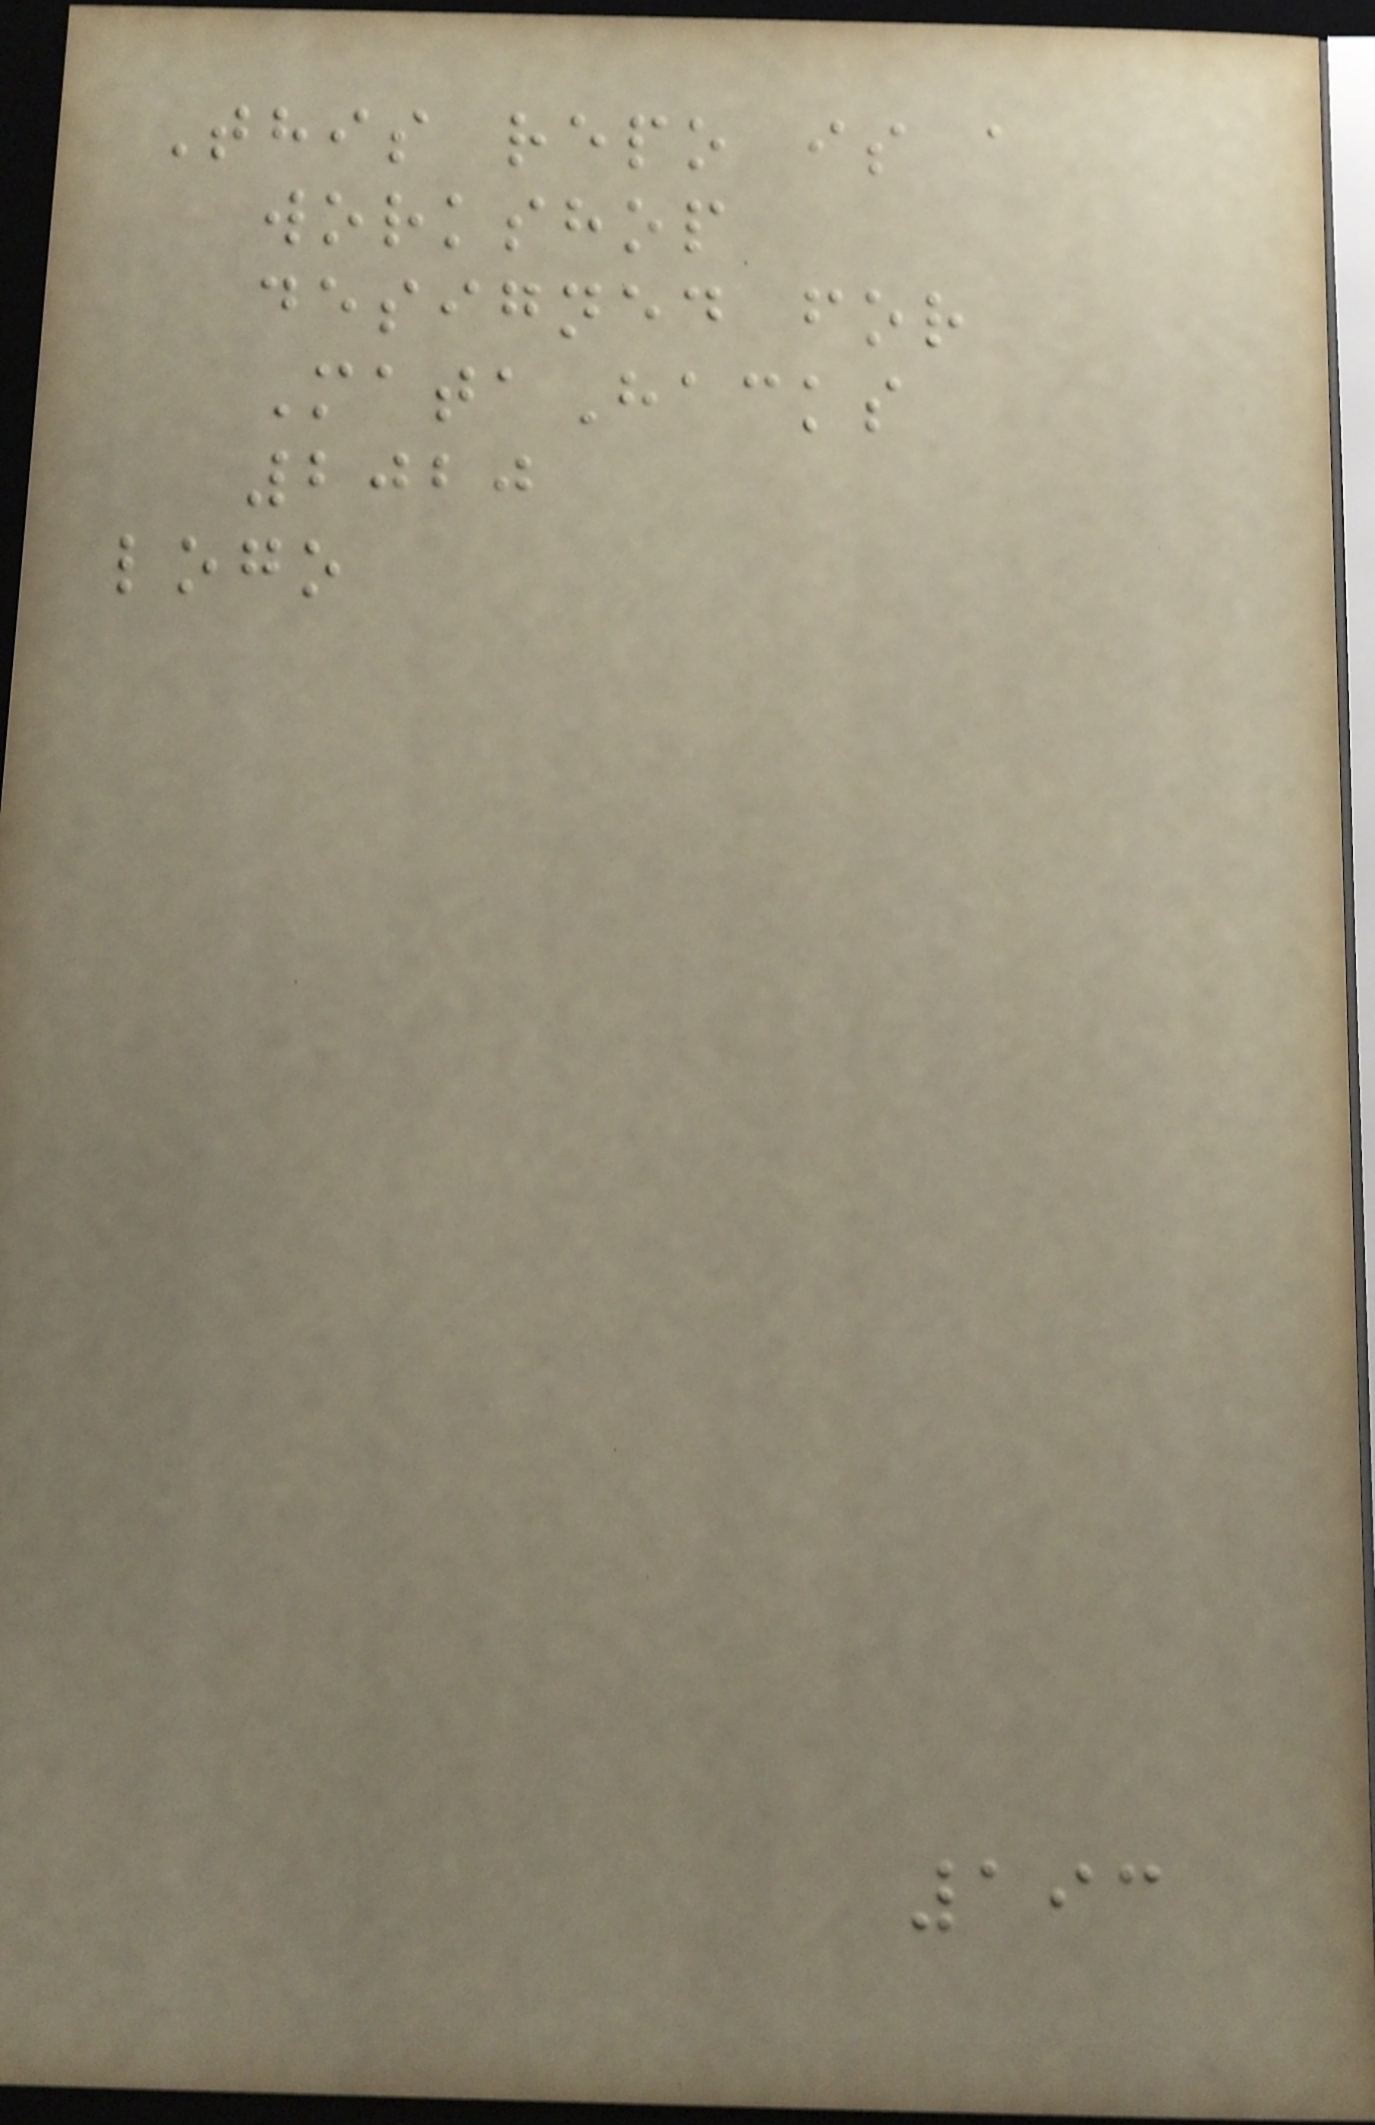This repo is a
workshop
designed for
MataHacks
2020
logo
193
